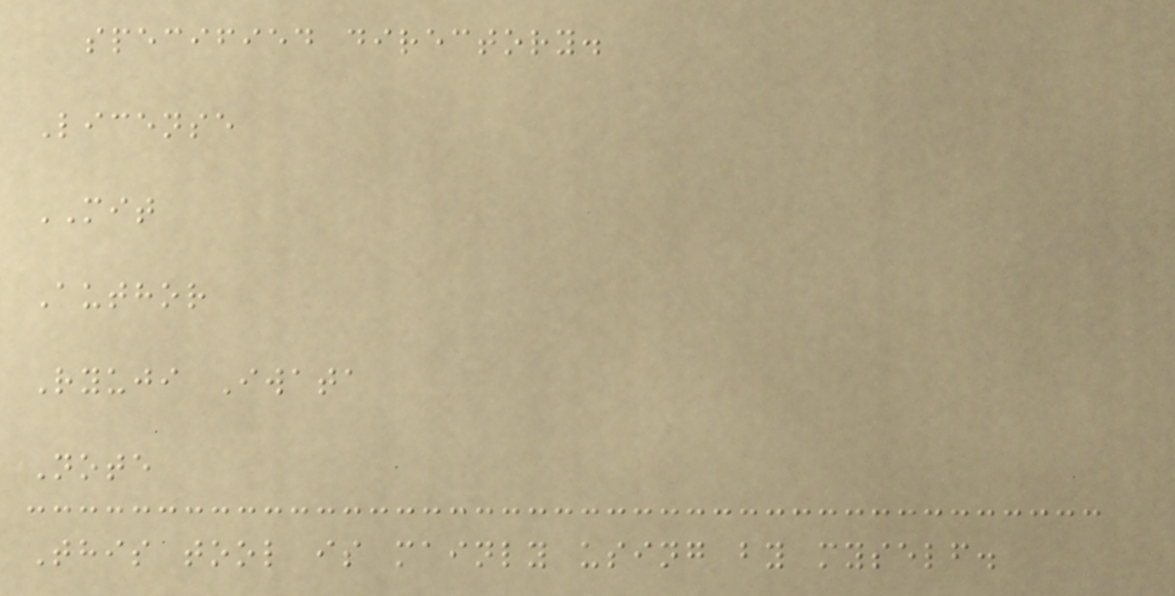specified directory.
License
MIT
Author
Ryuji Iwata
Note
This tool is mainly using by myself.
